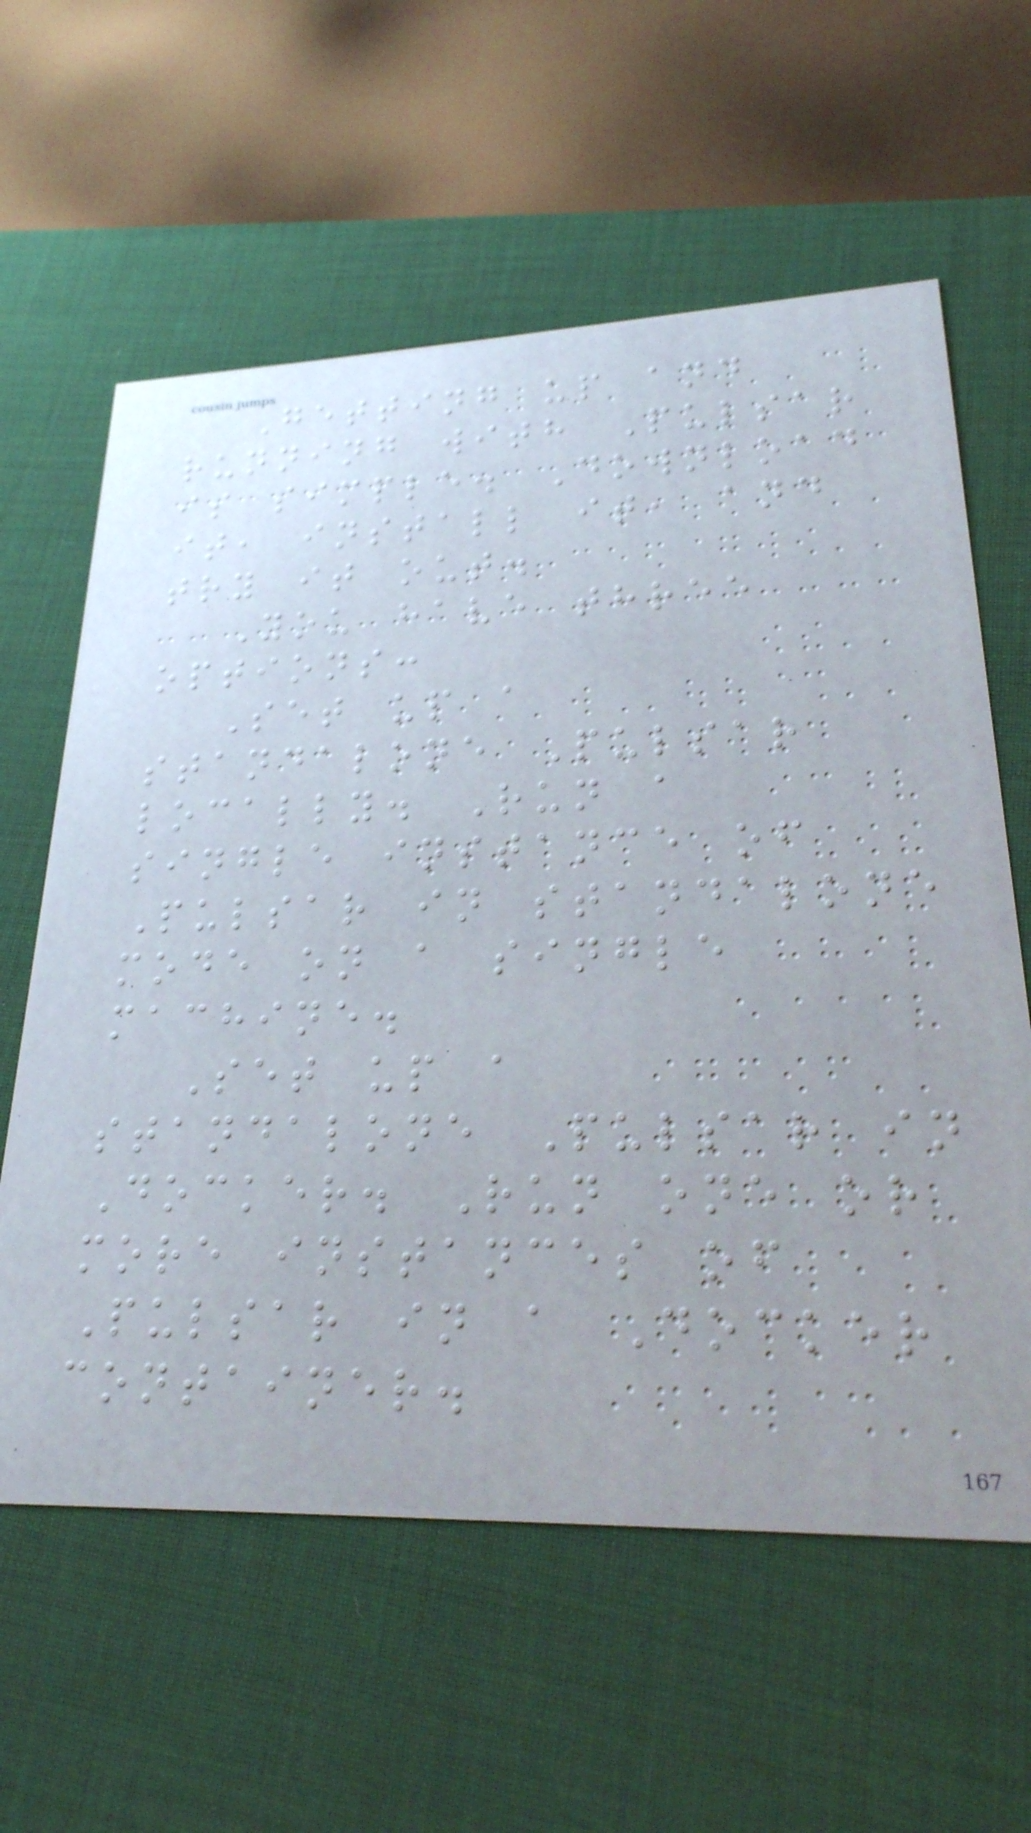Getting up and
running with Pulsar
is simple. Download
it, install it, and
try it out.
You have three
options:
Set up a
standalone Pulsar
locally. Run a
single instance of
Pulsar in standalone
mode on a single
machine.
Set up a
standalone Pulsar in
Docker. Run one or
more instances of
Pulsar in a Docker
container.
